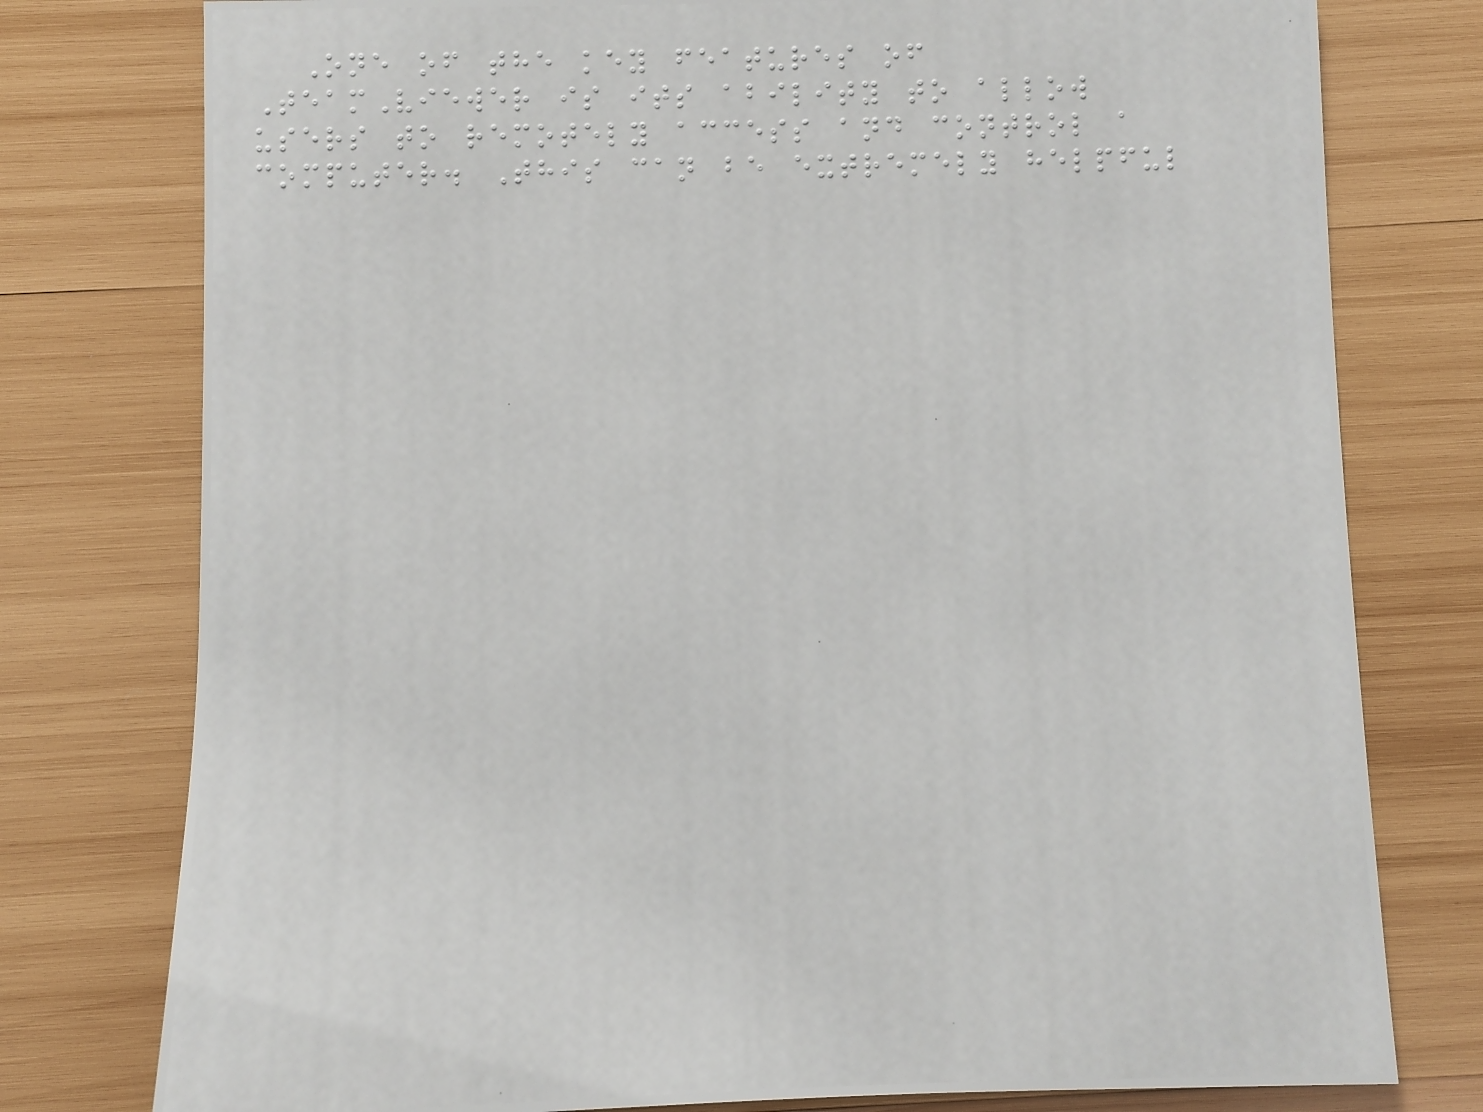One of the key features of
TeamViewer is its ability to allow
users to remotely access and control a
computer. This can be extremely helpful
